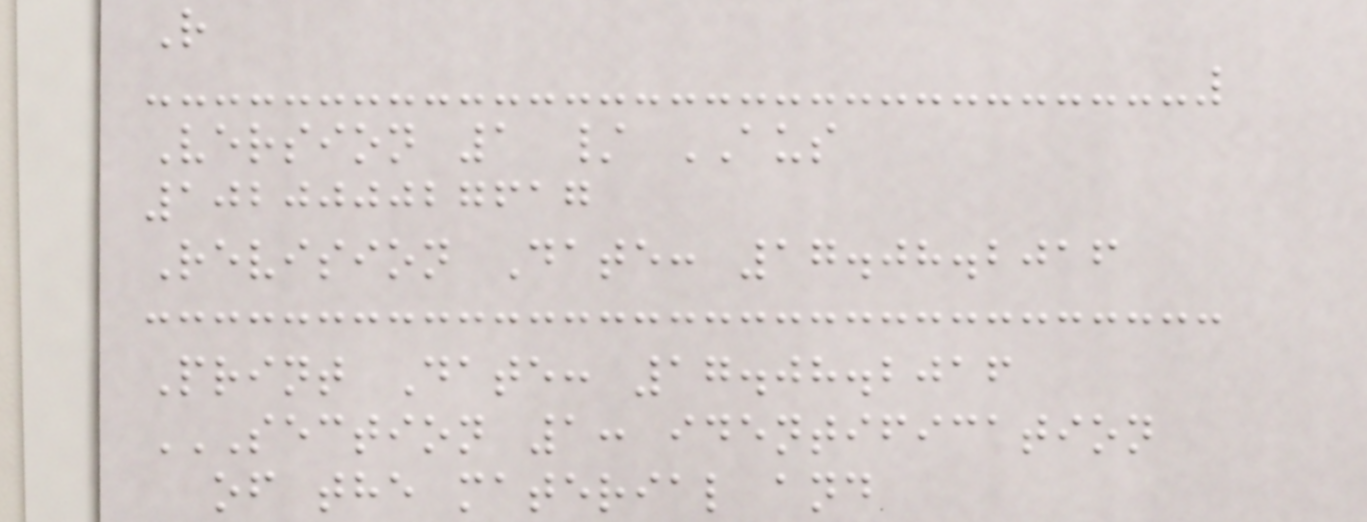R
Version 1 / AUS
102000027617
Revision Date: 17.08.2016
Print Date: 17.08.2016
SECTION 1: IDENTIFICATION
OF THE MATERIAL AND
